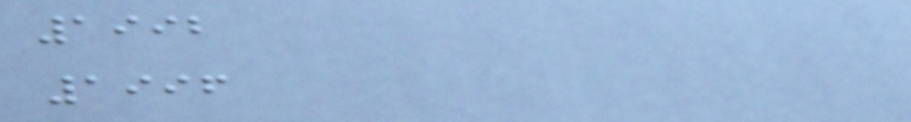1992
1996
